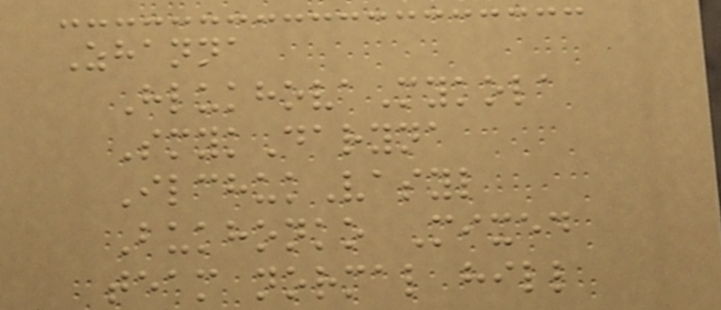Zhanna
HlukhovaMykola
SmykDaryna
IlchukVasyl
Bukhonko Mixed
team normal hill
